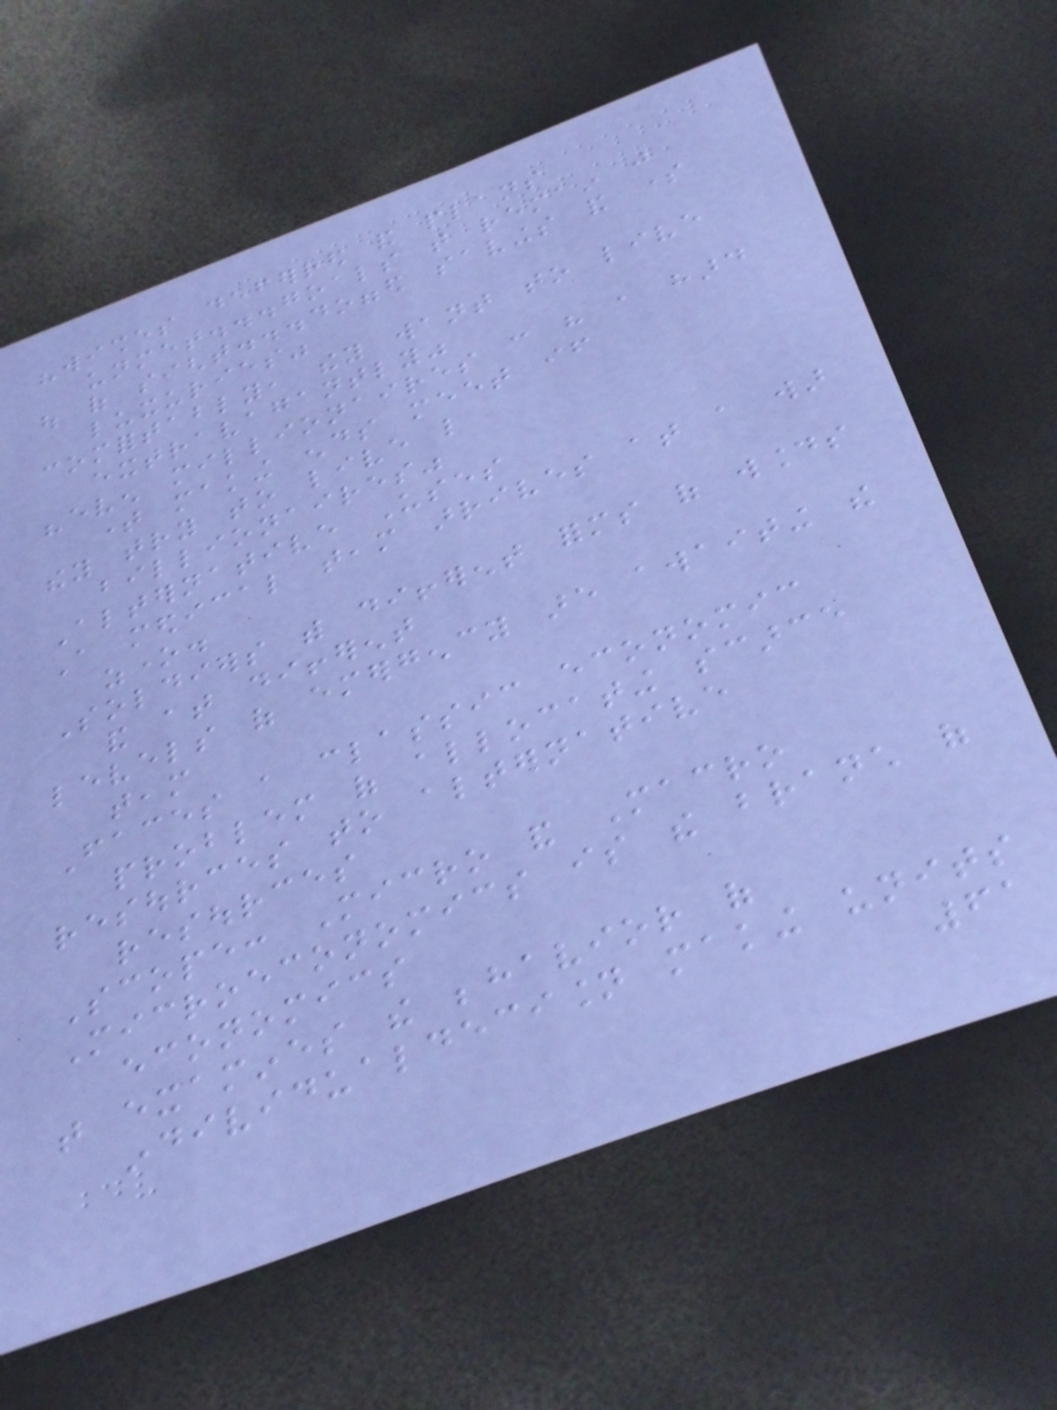"wishes deferred and plans
unmet...goals that remain just
out of sight...dogged savings and some
luxuries"
comfortably, they want to live
extravagantly"
"even millionaires can have a hard
time making ends meet if
they try to live like
billionaires"
Alternative Uses
A medical team arrives at a war
zone.
Soldiers with different forms of wounds
and at different
levels of emergency are awaiting the
team
Faces a classic economic
problem of allocating scarce
resources to alternative
resources
Scope: Micro and Macro
Microeconomics is the branch of
economics
that examines the behavior of
individualdecision making units
61
